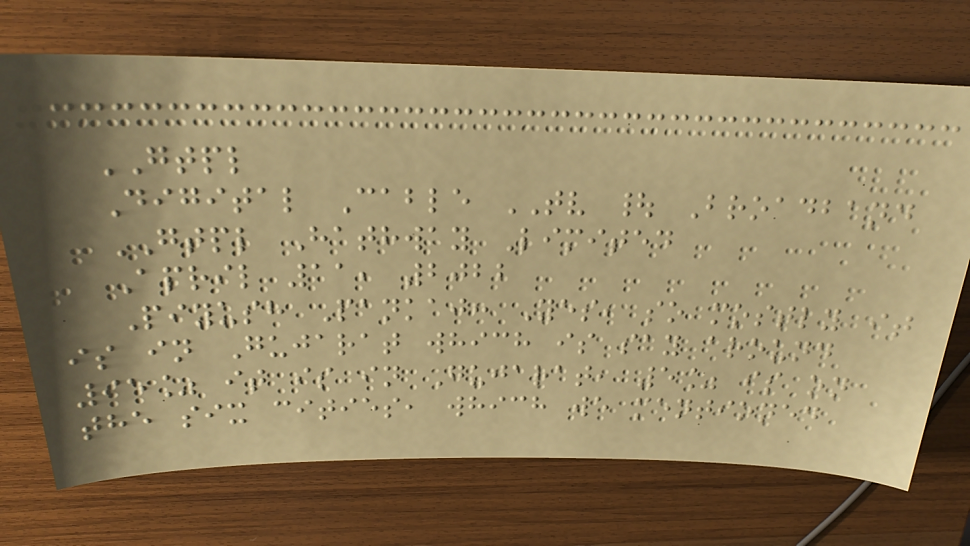GTPL
Digital Cable TV | Broadband
GTPL Hathway Limited
April 11, 2022
Piyush Pankaj: Yes, so mostly it
is in Gujarat which is say around
95% it is in Gujarat, 5% is on
the six cities, which we mentioned
